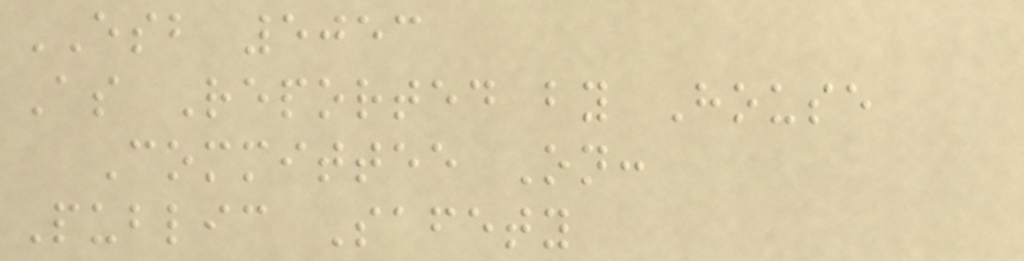ESB 5053
As Reported by House
Committee On:
Public Safety
